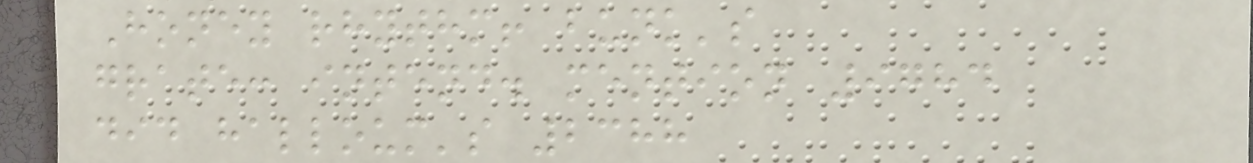Honey rhythm! bunk's
grate: intend. mention 9784
did halloum's 2388
